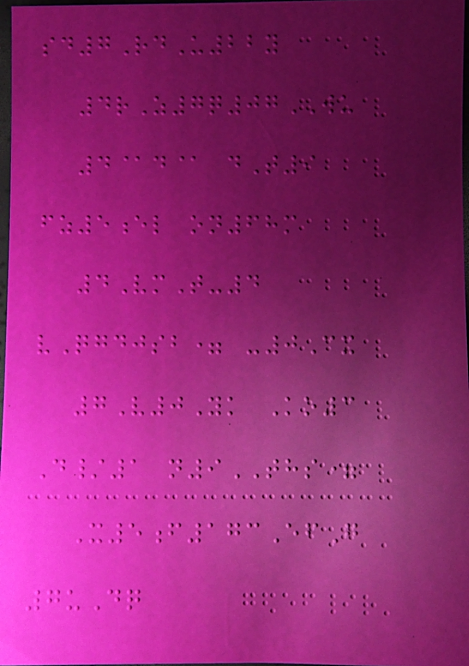sd7RdU22y
4rZ7q07WU
4@d@ dT9
fz5el on68m
4VmT-4
vQgdjsb= -0Cx
7V0Yk Ko3
D/1 n9THS=
X5f173EfG
7uDq
